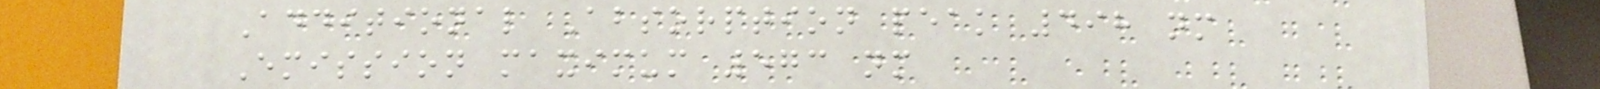Additional Absorption peak 498 nm
Emission maximum 573 nm
